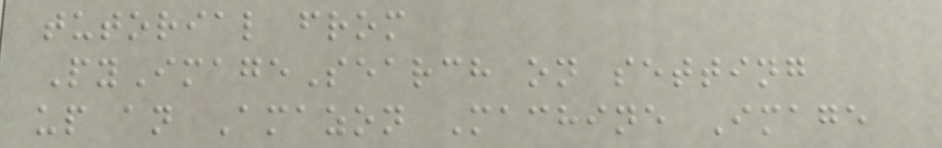tutorial from
PyImageSearch on setting
up an Amazon Machine Image
